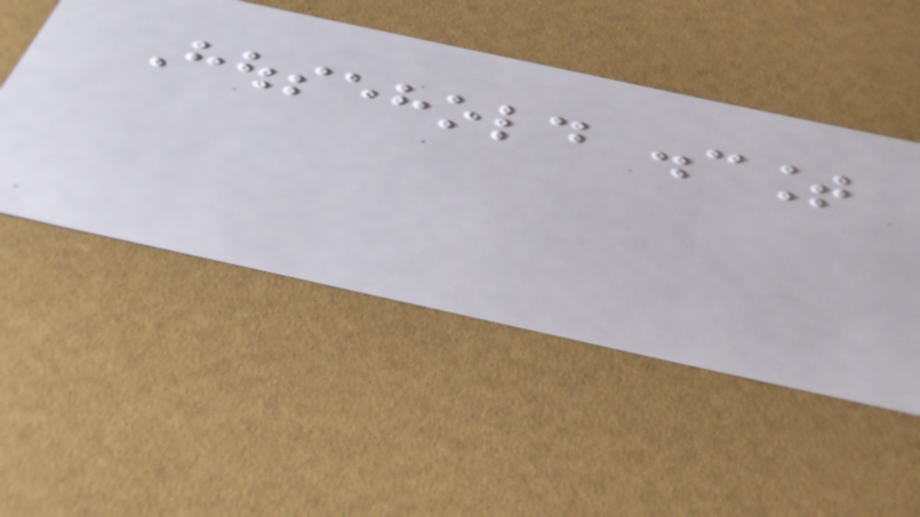Household discount
